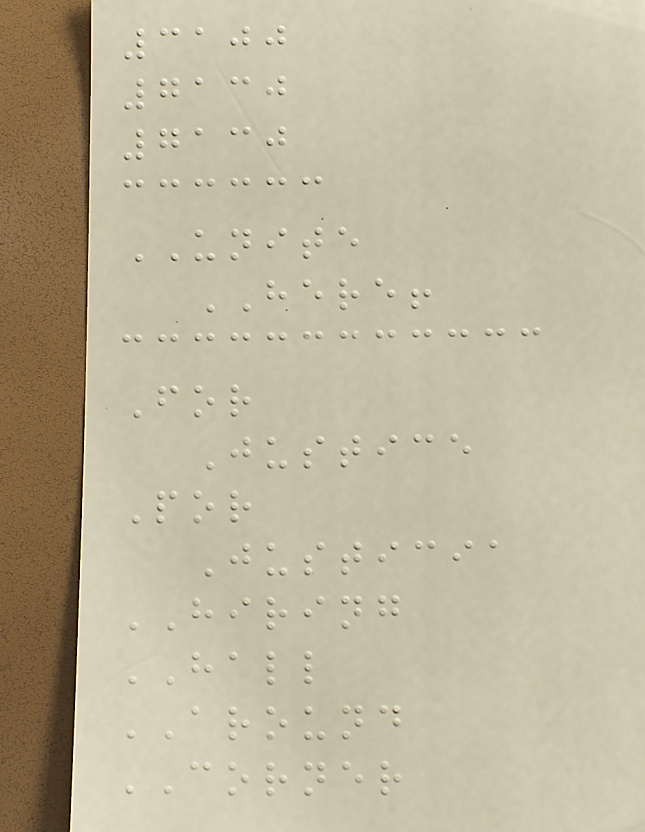3100
7130
7130
UNITE
HERE!
For
Justice
Por
Justicia
HIRING
HALL
AROUND
CORNER
